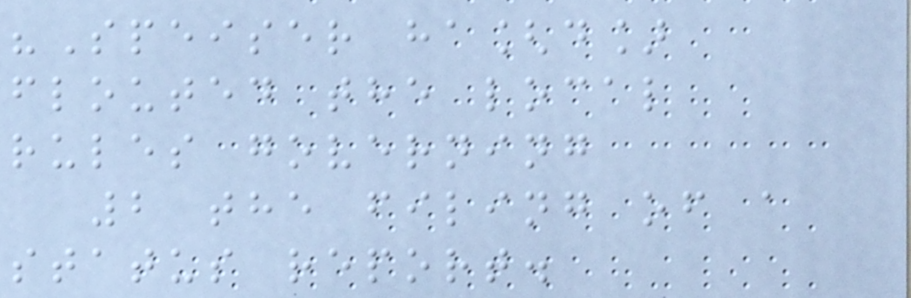"Speiser ha[d]
flouted the local
rules governing
2 the filing of a
status report.
